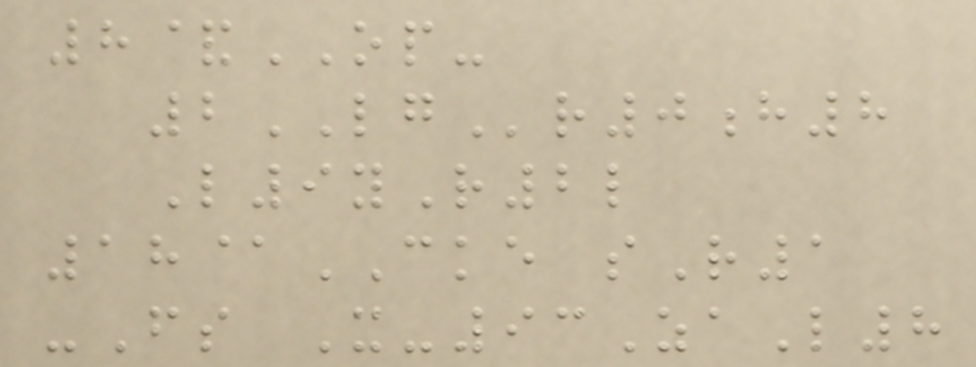8&OP-
2LGr0h8
L9yR2l
18@CKE sR1
-Fs X-93ZaL8
